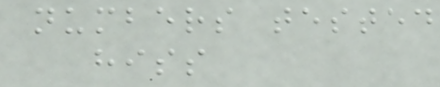numbers tested
hiss
